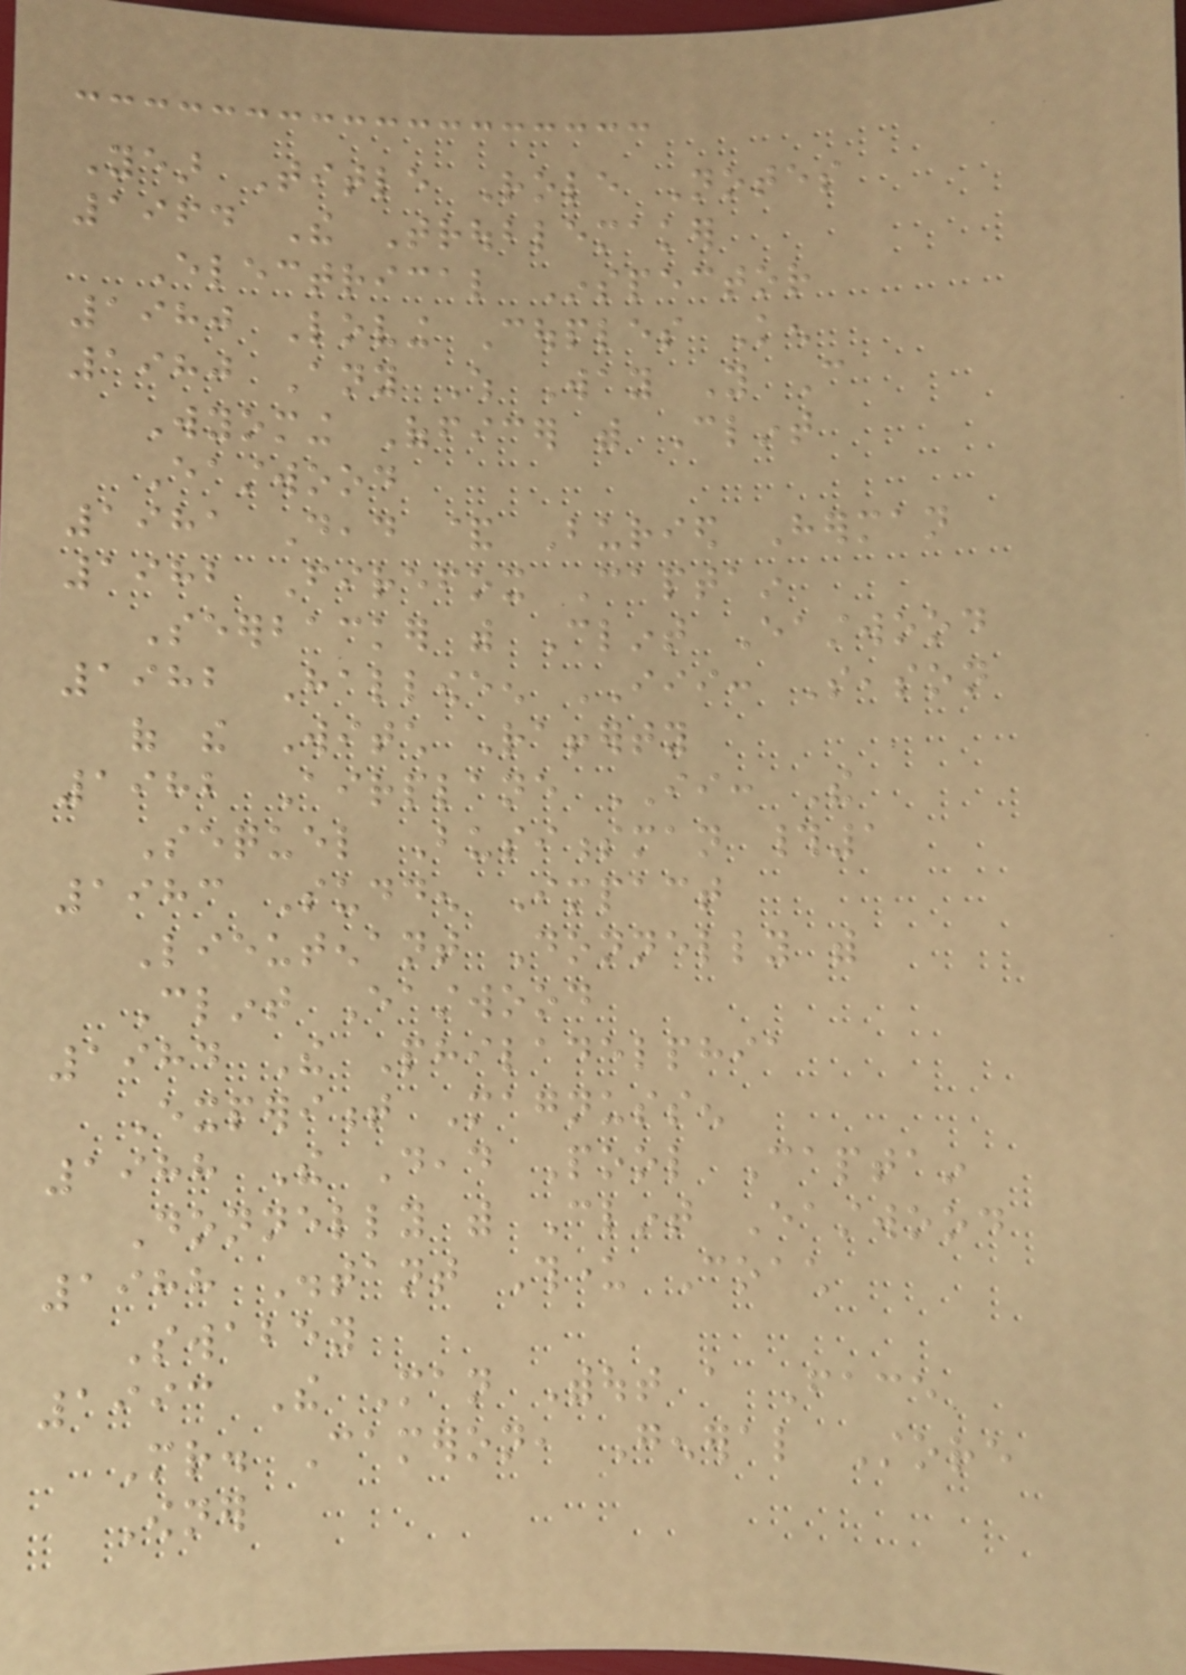Year Title Role Notes
1964 The Troublemaker
Electrical Inspector
1980 Loving Couples Ken
1980 Any Which Way You Can
Wyoming Officer with Clint
Eastwood
1981 Dead & Buried Herman
1982 Firefox Captain
Seerbacker with Clint Eastwood
1982 Halloween III: Season
of the Witch Rafferty
1982 Airplane II: The
Sequel Businessman #1
1983 Sudden Impact
Lieutenant Donnelly with
Clint Eastwood
1984 The Philadelphia
Experiment Magnussen
1988 The Dead Pool Captain
Donnelly with Clint Eastwood
1988 Distant Thunder Coach
Swabey
1993 The Man Without a Face
Mr. Cameron, General Store
Owner
